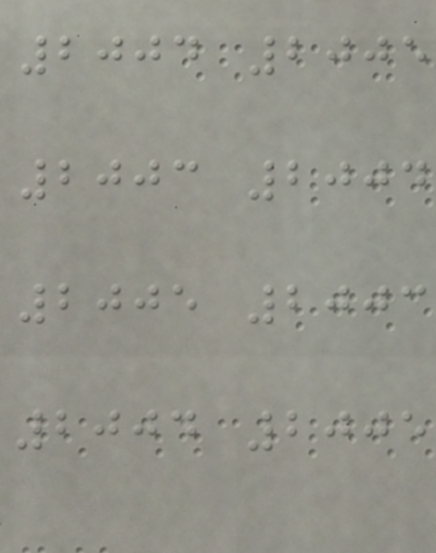2004 2005
2003 2004
2005 2003
2004 2005
